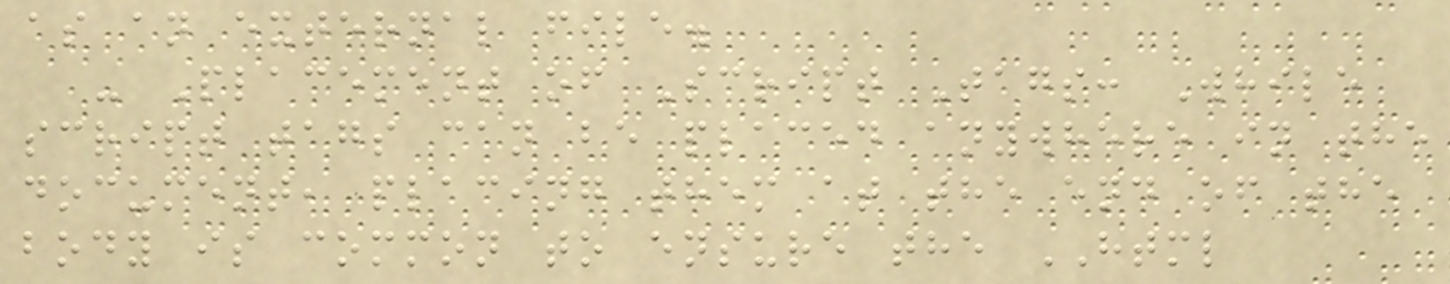as an external file.
- Placement of Script Tags: While
script tags can be placed anywhere in the
document, placing them at the end of the
body is common to ensure the HTML
